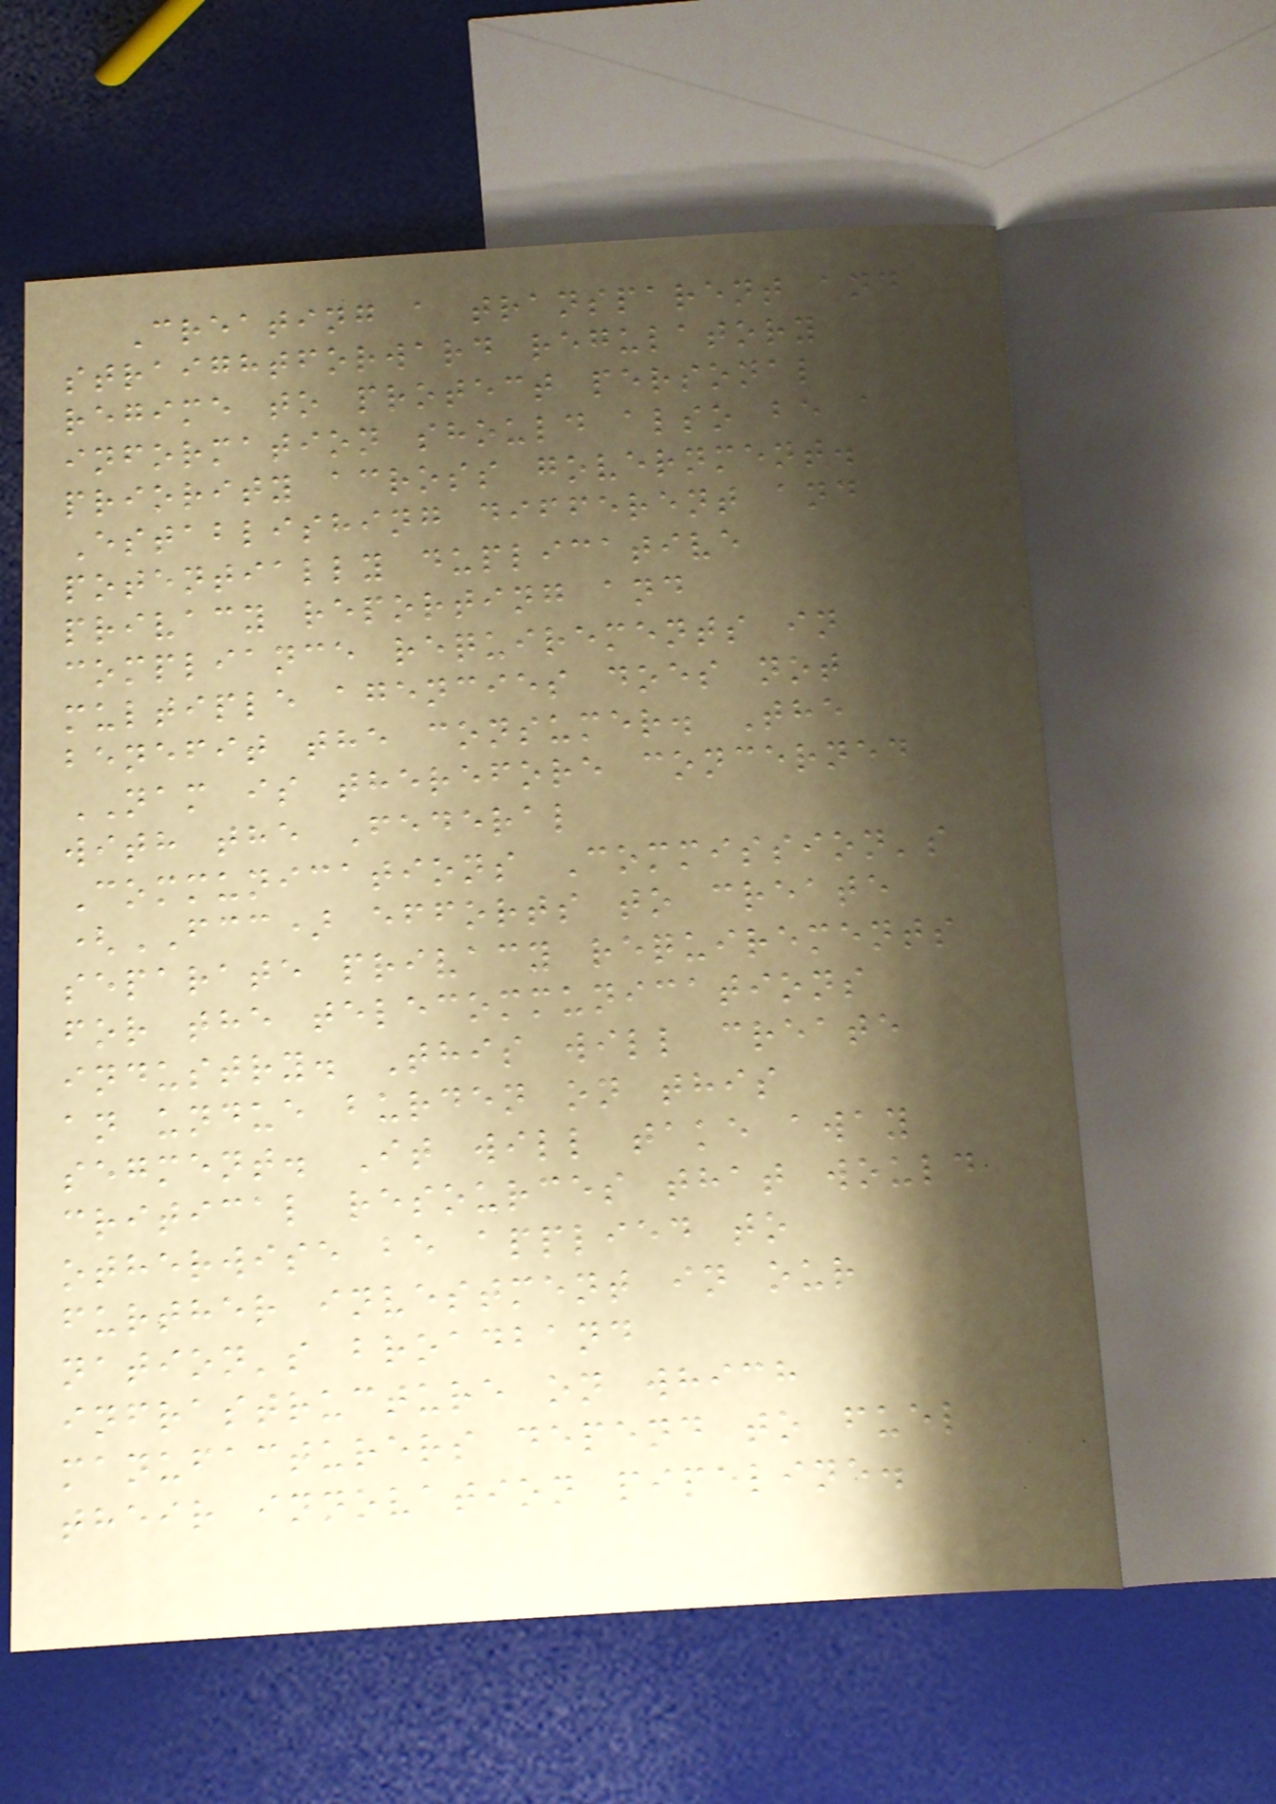Creating a transparent and
straightforward regulatory
regime to protect personal
information should also be a
priority across government.
Establishing different and
potentially duplicative
privacy reporting and
compliance requirements in
multiple agencies does not
benefit the consumer. The
NAM is therefore concerned
with the Federal
Communications Commission's
(FCC) efforts to create
separate privacy requirements
for the telecommunications
industry. This will create
an undue burden on this
segment. It will take away
critical resources that would
otherwise be applied to
further investment in our
nation's broadband
infrastructure on which
manufacturers depend to fuel
their innovation pipeline.
